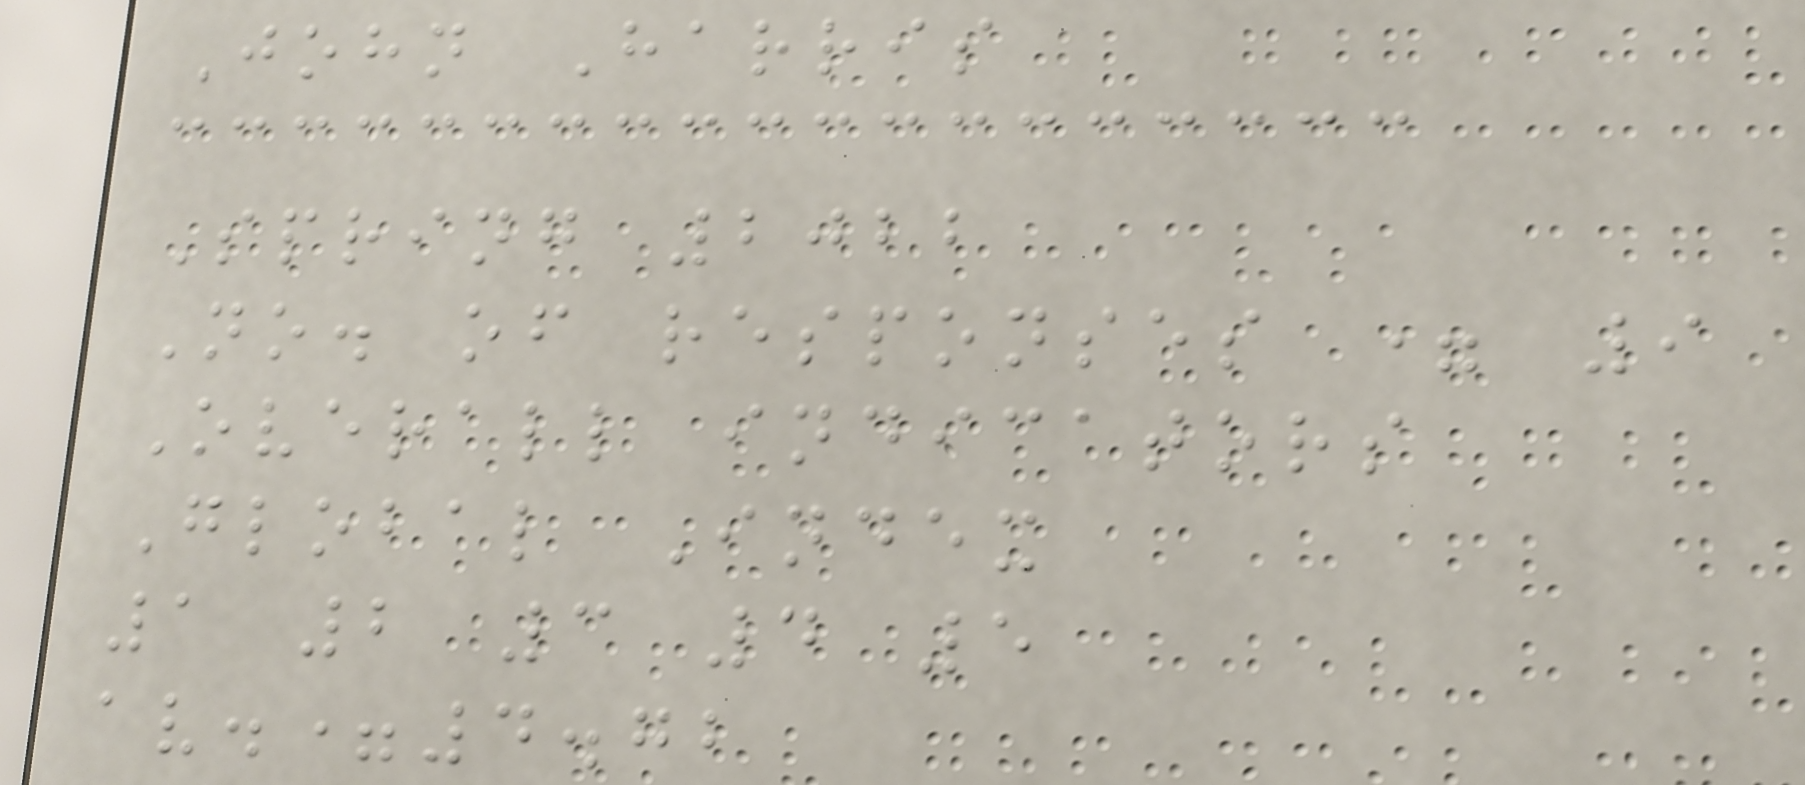John Harris
Spring 2022
No. of responses = 9
Overall indicators
Global Index
1 2 3 4 5
av.=4.72
